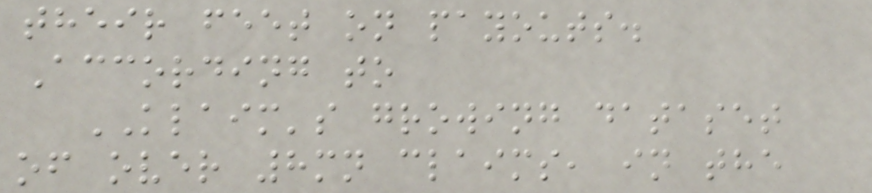their feet on payouts.
According to
KLAIM's growing dataset
of over 8mn claims, in the
